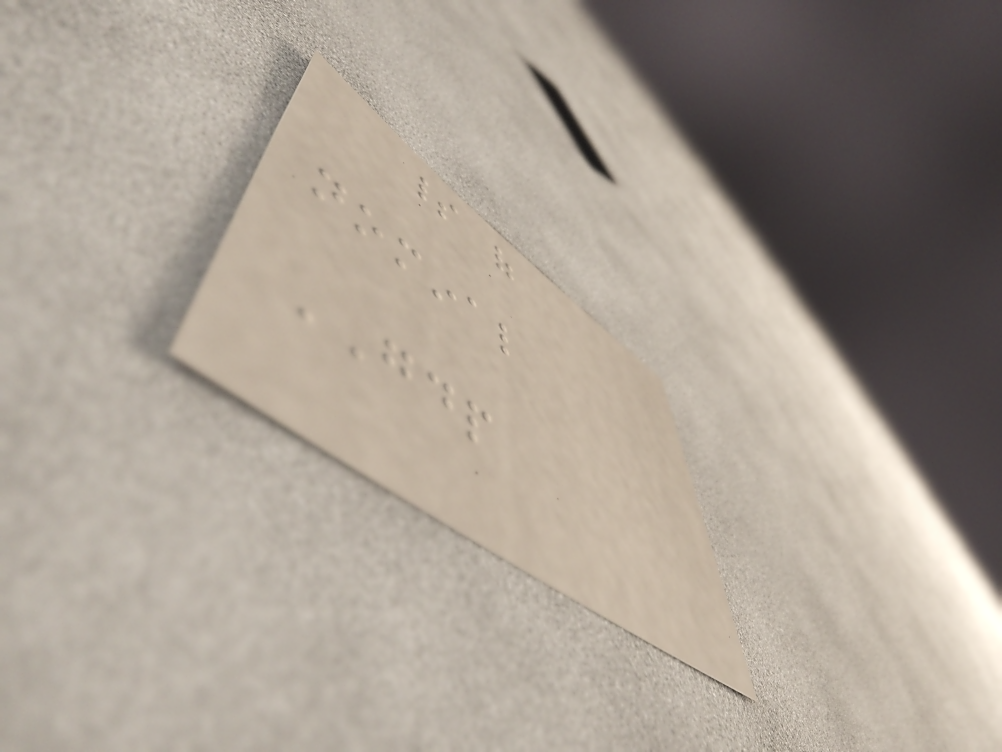spirit of
nominal
GDP
